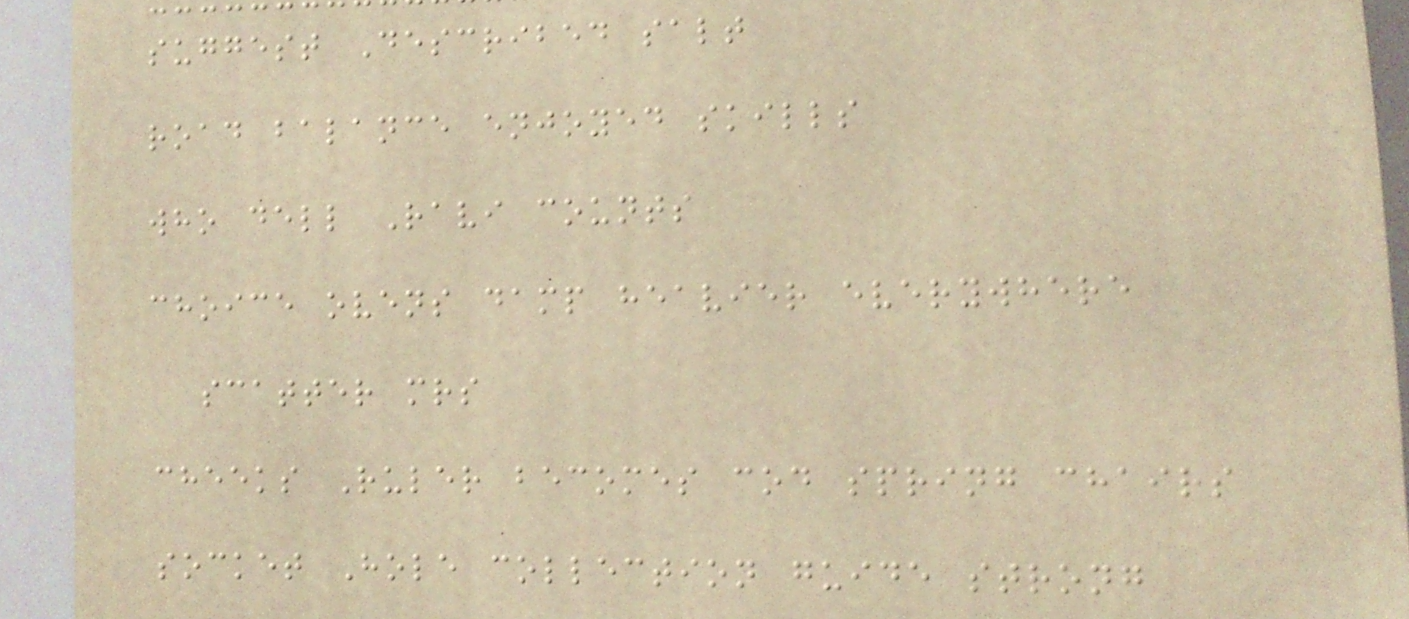suggest Described salt
road balance enjoyed skills
who dell Ravi counts
choice ovens damp heavier everywhere
scatter mrs
cheeks Ruler becomes cod spring chairs
socket Hole collection guide strong
